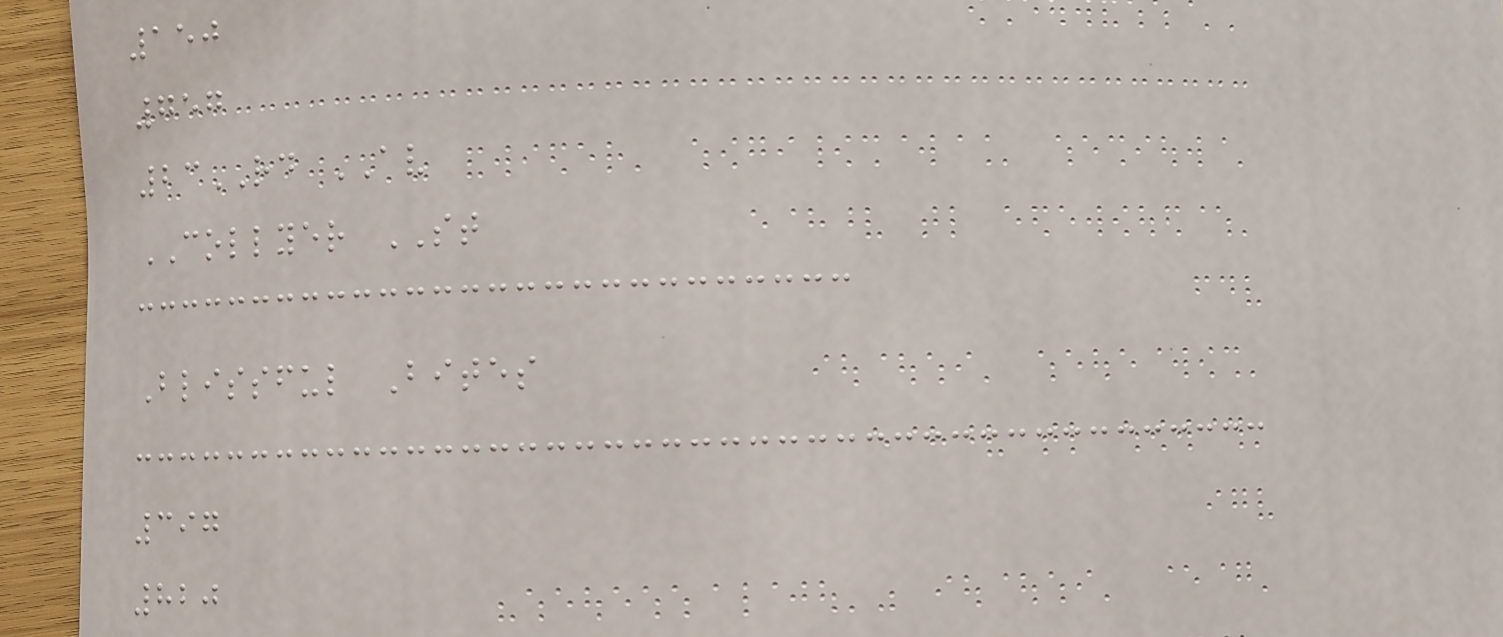150
757
23RD AV
COLLYER ST
Blissful Bites
397
820
